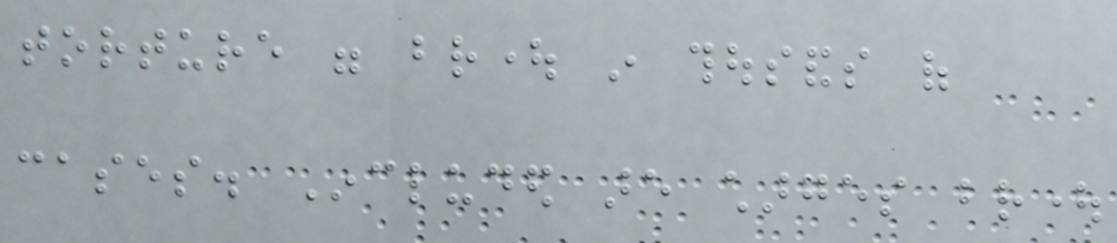torture were brought in thousands of
cases. Included are charges brought
